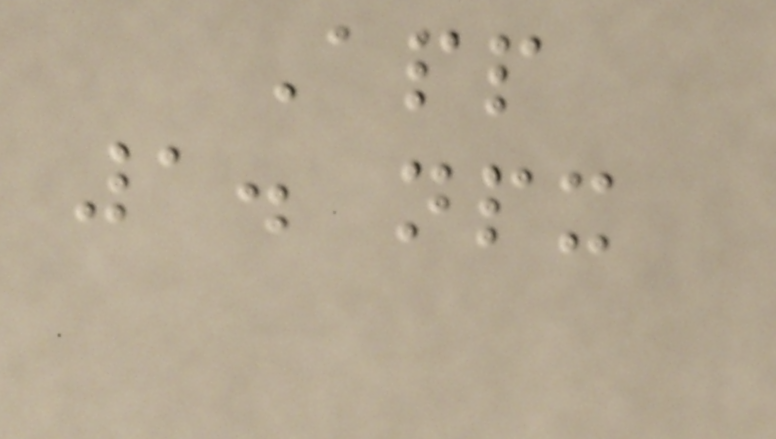App
1. npx
